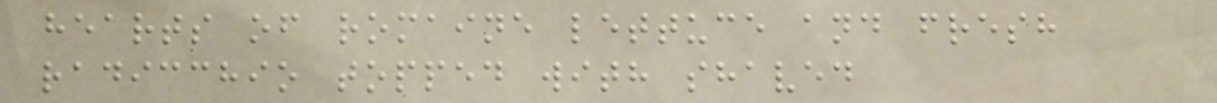hearts of romaine lettuce and fresh
radicchio topped with shaved
